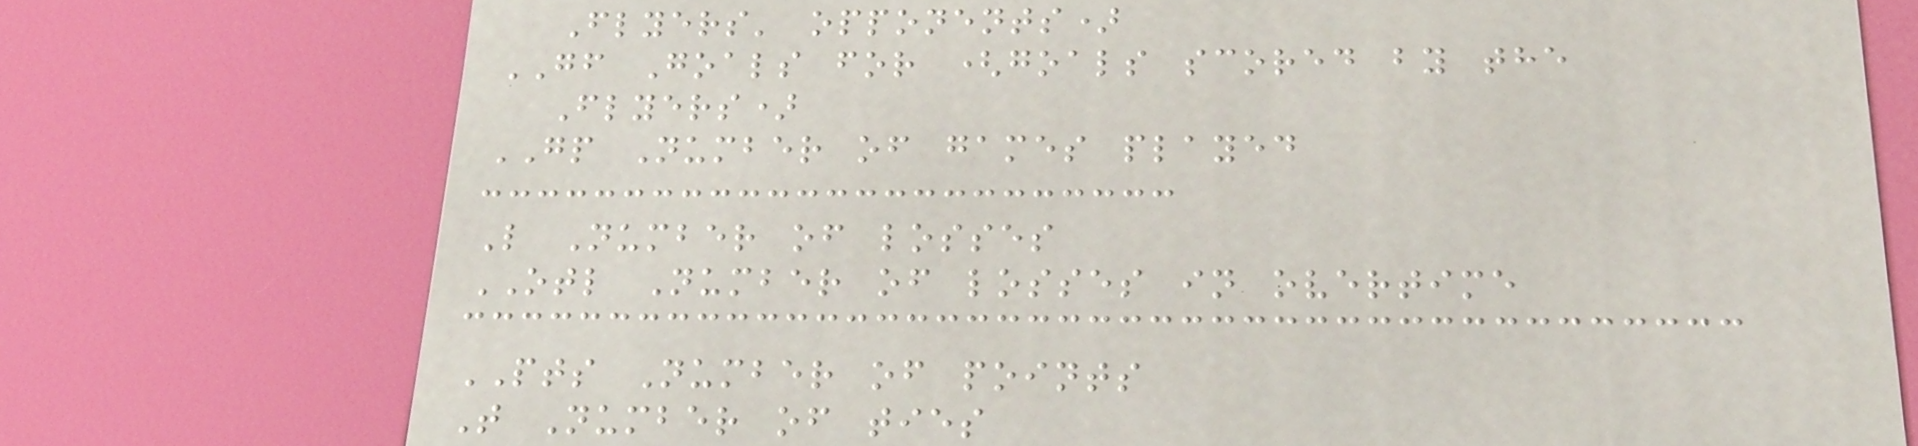Flyers' opponents)
GF Goals for (goals scored by the
Flyers)
GP Number of games played
L Number of losses
OTL Number of losses in overtime
PTS Number of points
T Number of ties
